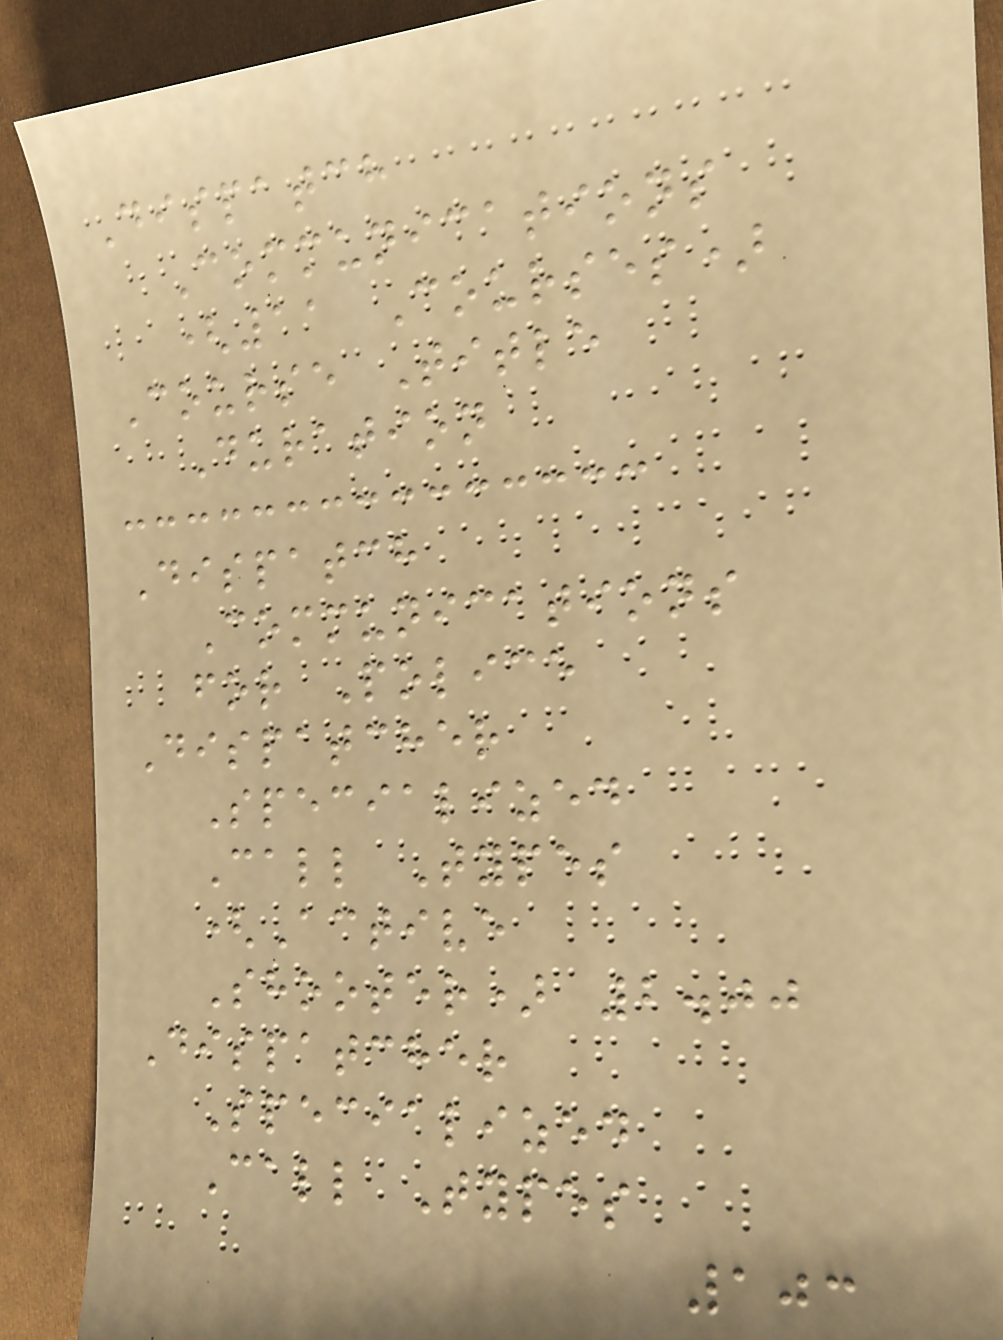Dispatch
Communications
(11 Courses)
Course Title
Duration
Dispatch
Communications
for Police
Dispatcher
Specialized
Call Types
(Active
Shooter) 2.00
Dispatcher
Specialized
Call Types
103
